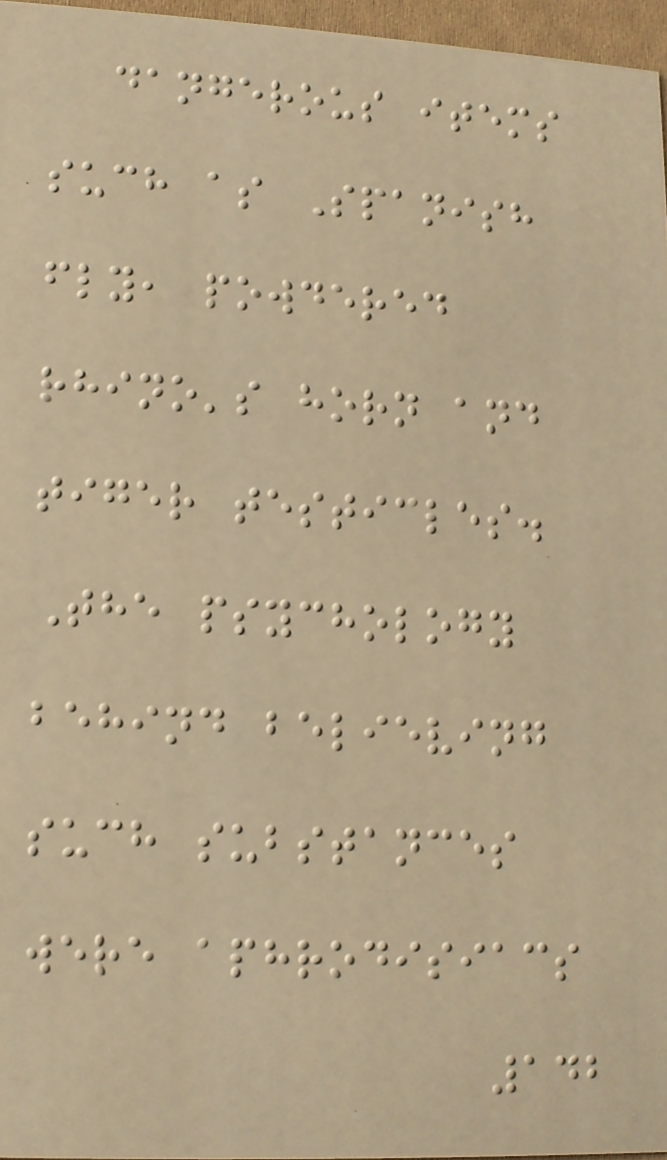dangerous items
such as Spanish
fly, powdered
rhino's horn and
tiger testicles.
The psychology
behind believing
such substances
were aphrodisiacs
142
